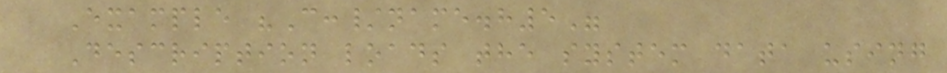Example "C:/name.h5"
Description loads the system data using
